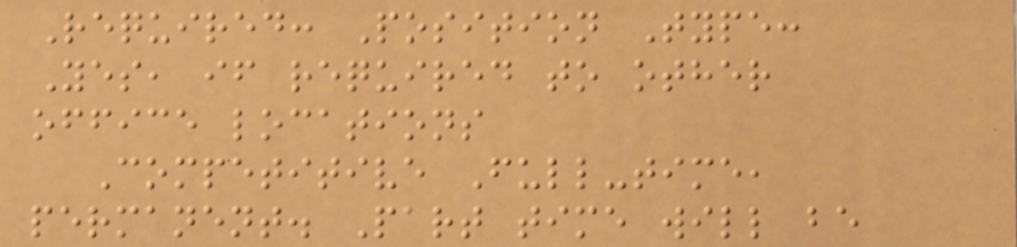Required: Position Type:
Yes, if required to other
office locations
Competitive Full-time,
permanent. Part time will be
